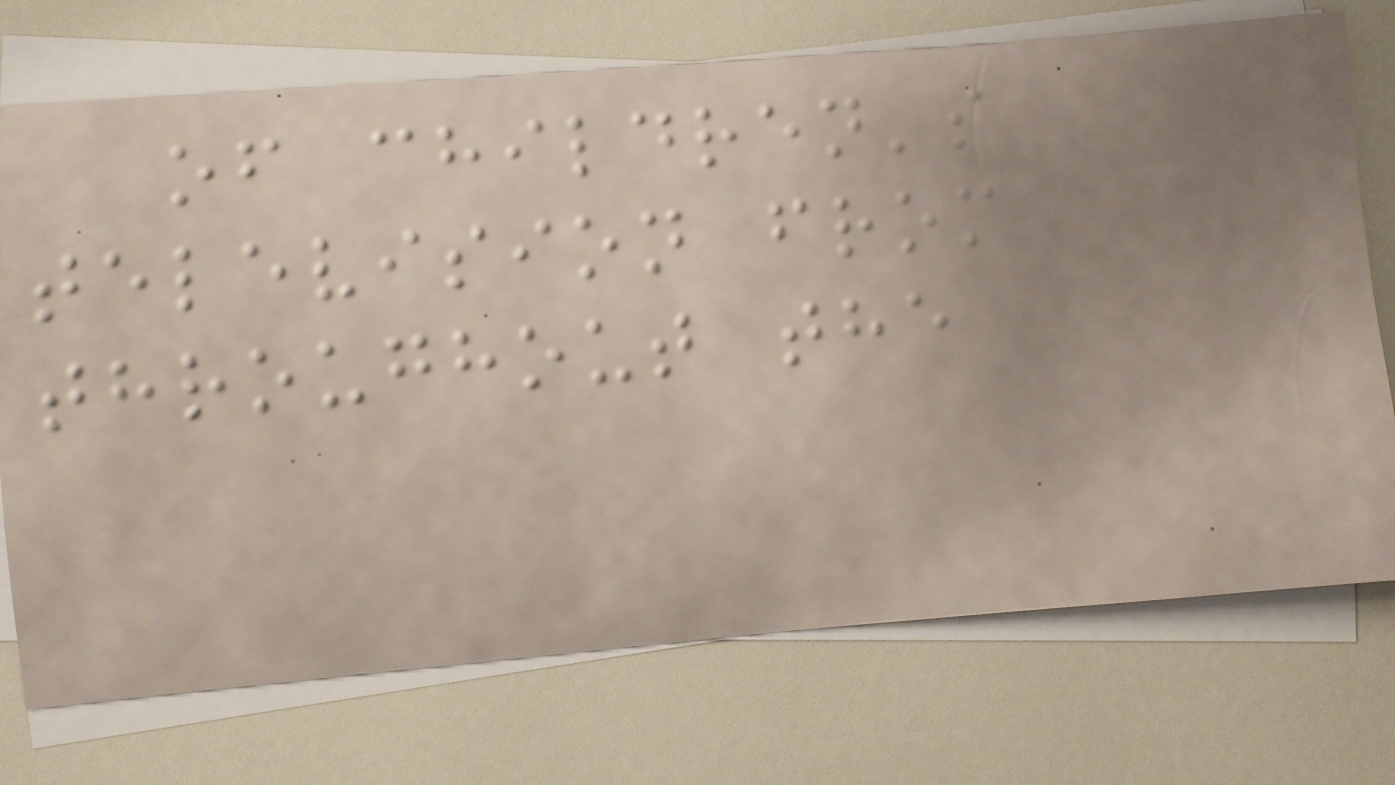of children's
television from
throughout the
